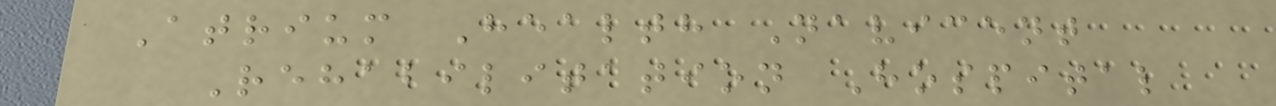Atrium Health Navicent
Rehabilitation Hospital
